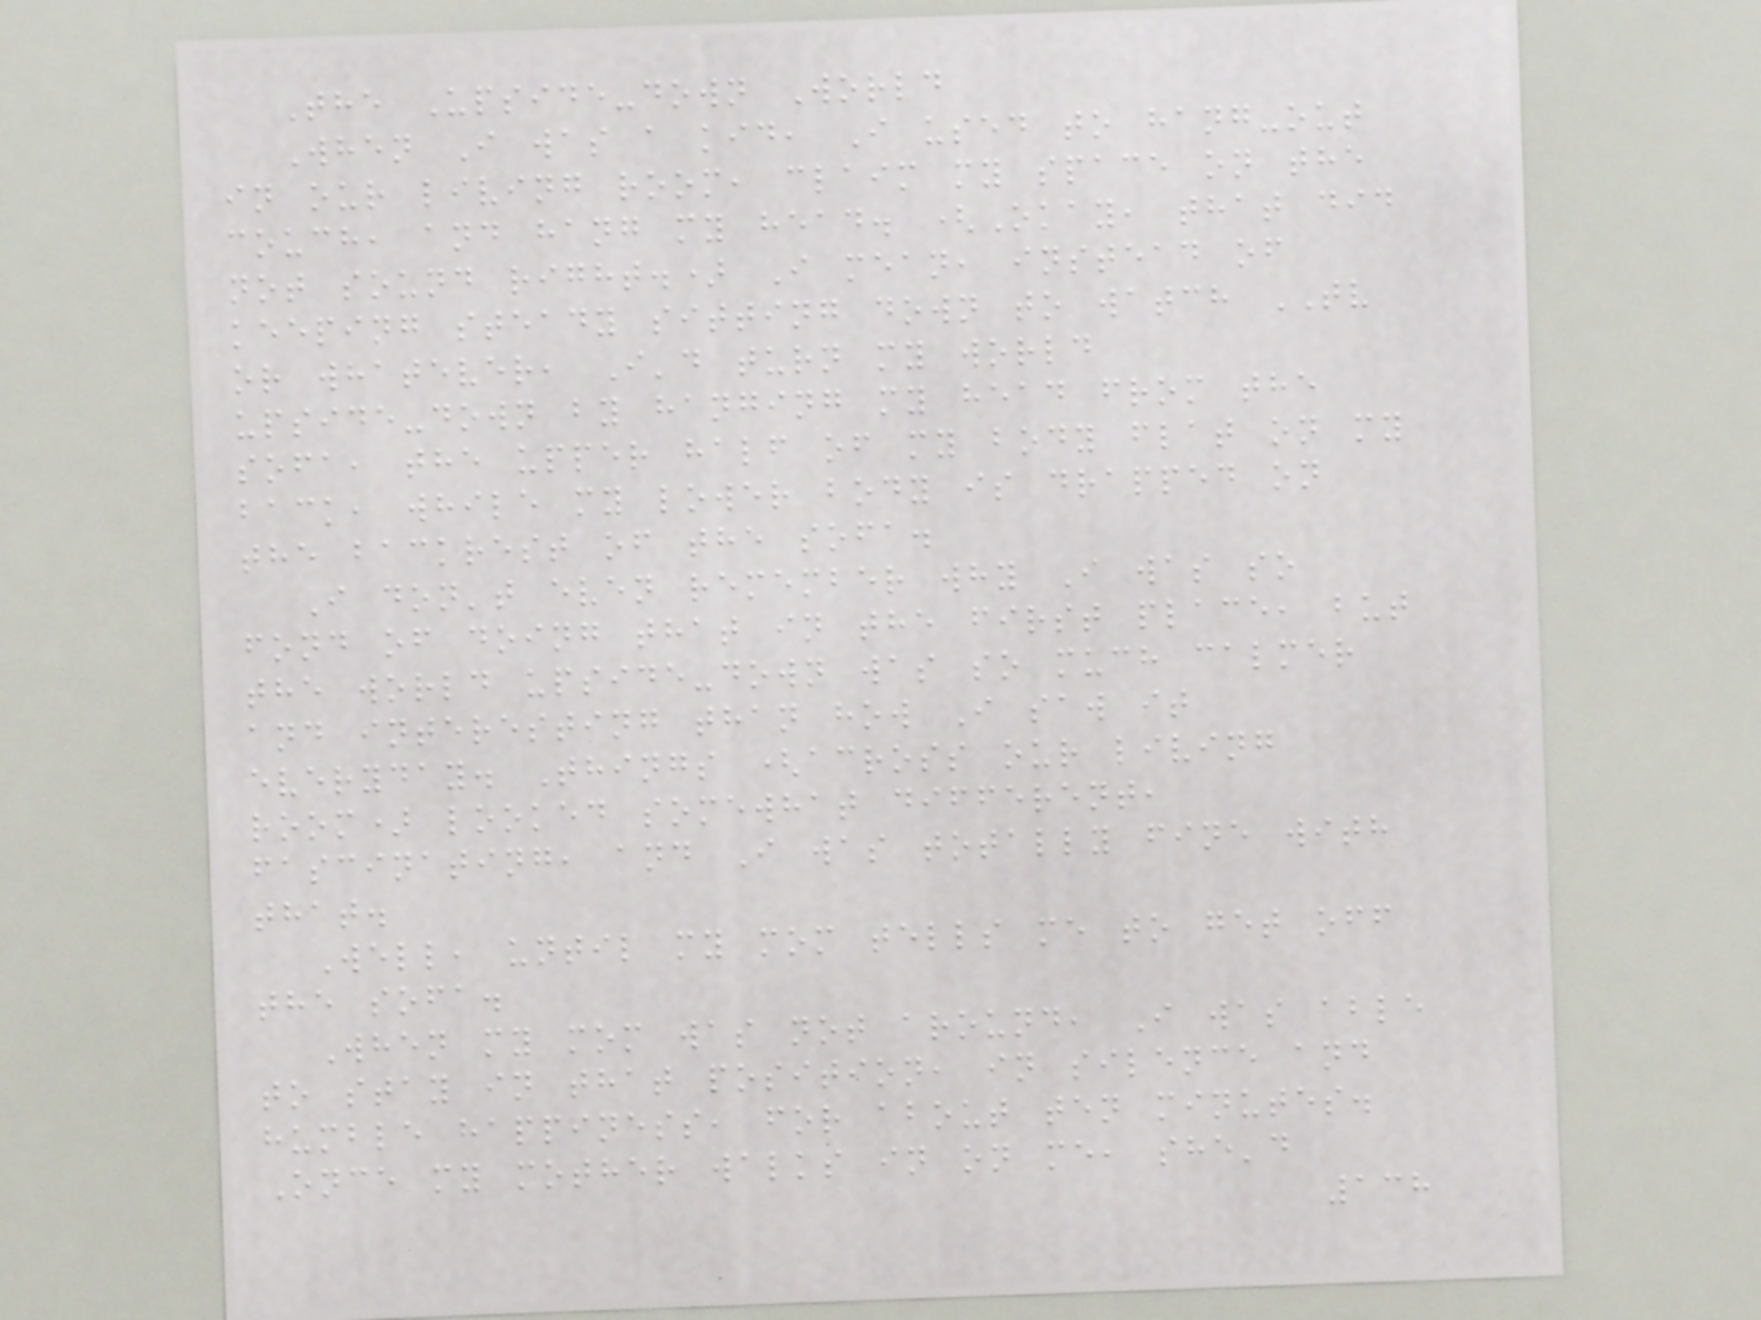The Upside-down World
When I was a kid, I used to hang-out
in our living room, claim my space on the
couch, and hang my head. (Okay, that did
not sound right.) I mean, instead of
keeping steady sitting down to watch TV
or whatever, I'd turn my world
upside-down by hanging my head from the
sofa, the upper half of my body flat on my
back, while my lower body is drapped on
the backrest of the sofa.
I don't even remember why I was so
fond of doing that in the first place, but
the world upside-down was so much calmer
and interesting than how I saw it
everyday. Things (across our living
room) looked somewhat different,
fascinating, and I was totally fine with
that.
Well, until my mom tells me to get off
the sofa.
When my mom was not around, I was able
to stay in that position, in silence and
humble happiness, for about ten minutes.
Once my mother walks in on me, she'd
138
